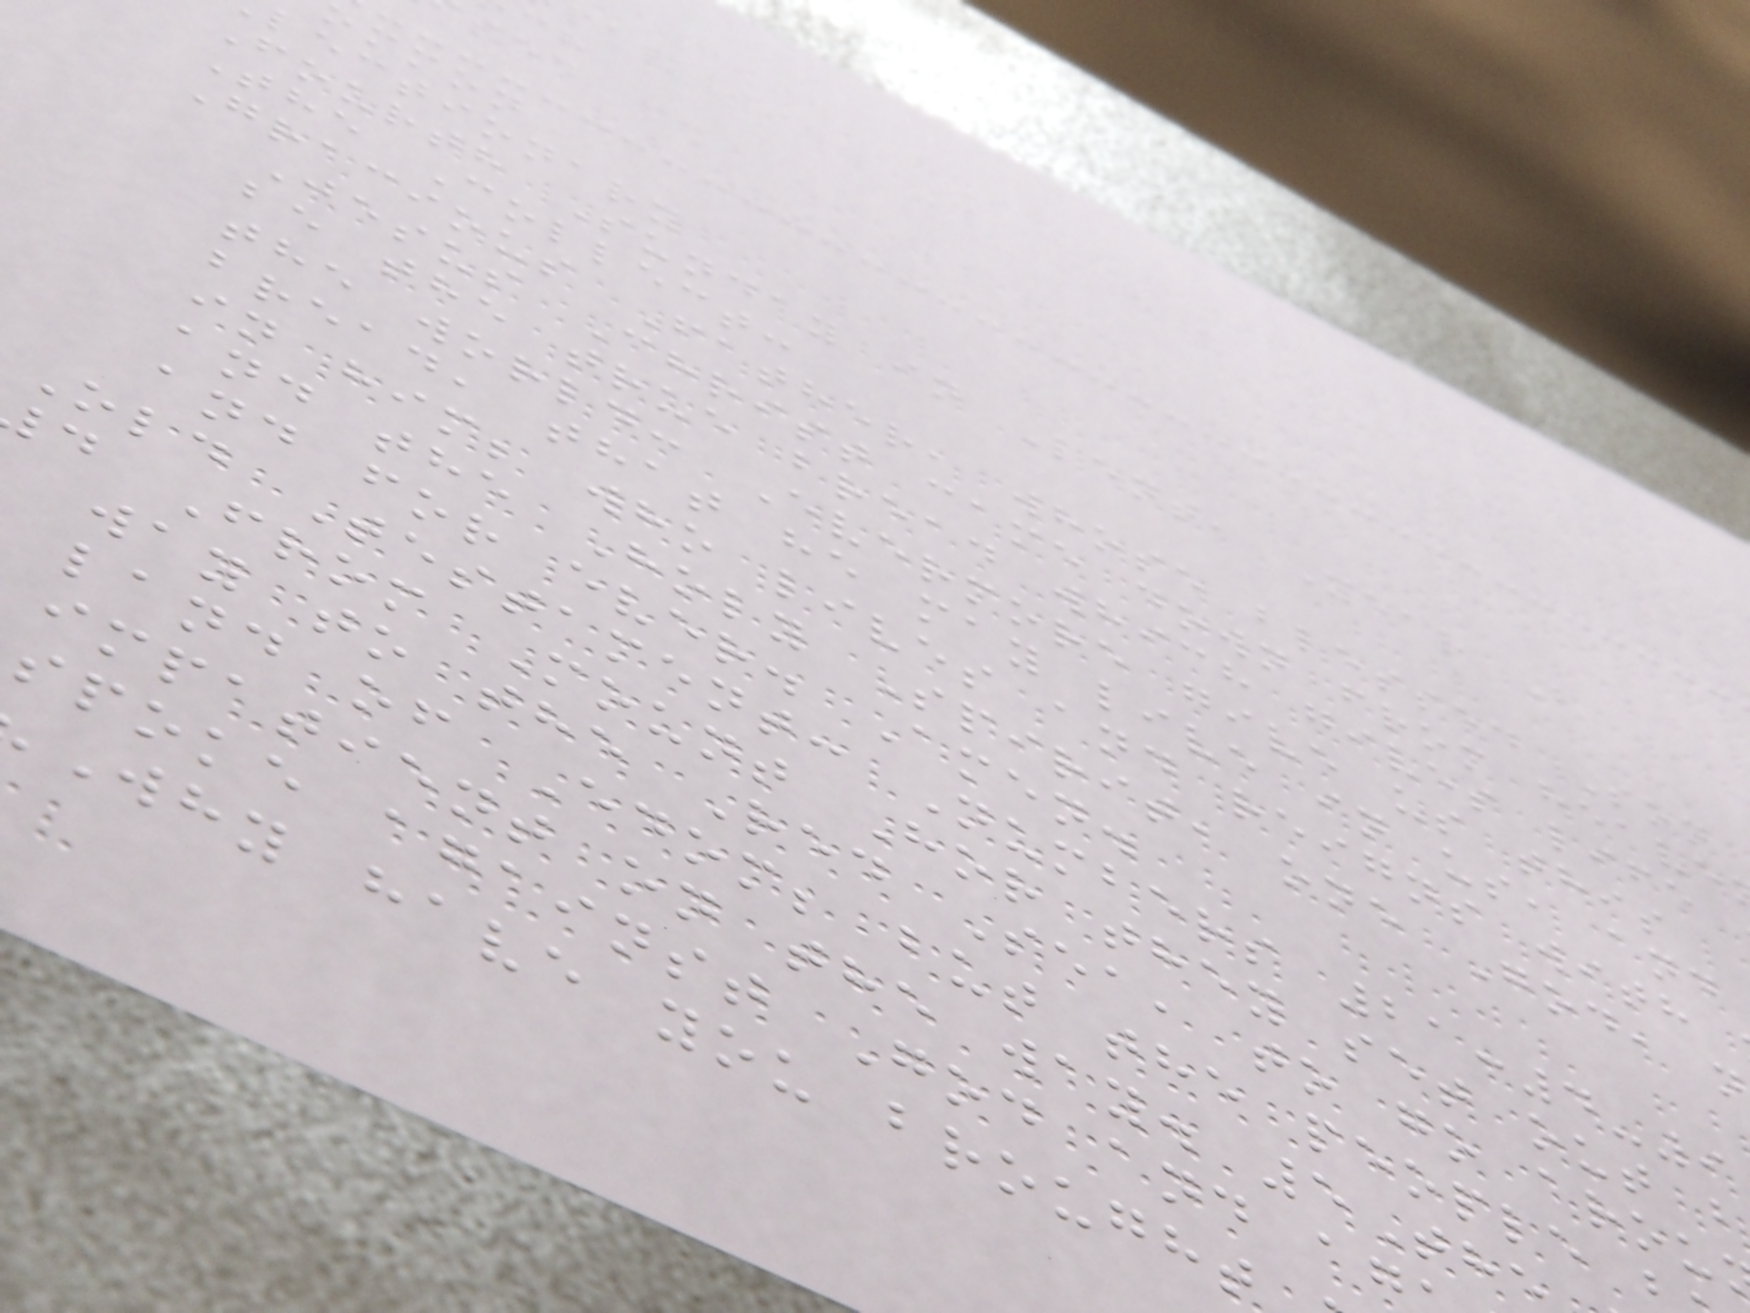mmon
lectionary
Fourth Sunday in Lent, Year B
The Collect:
Gracious Father, whose blessed Son
Jesus Christ came down from heave
be the true bread which gives life
the world: Evermore give us this
bread, that he may live in us, and
in him; who lives and reigns with
and the Holy Spirit, one God, n
and for ever. Amen.
Old Testament: Numbers 21:4-9
d From Mount Hor they set out b
way to the Red Sea, to go arou
land of Edom; but the people
impatient on the way. 5Th
spoke against God and ag
Why have you brought
